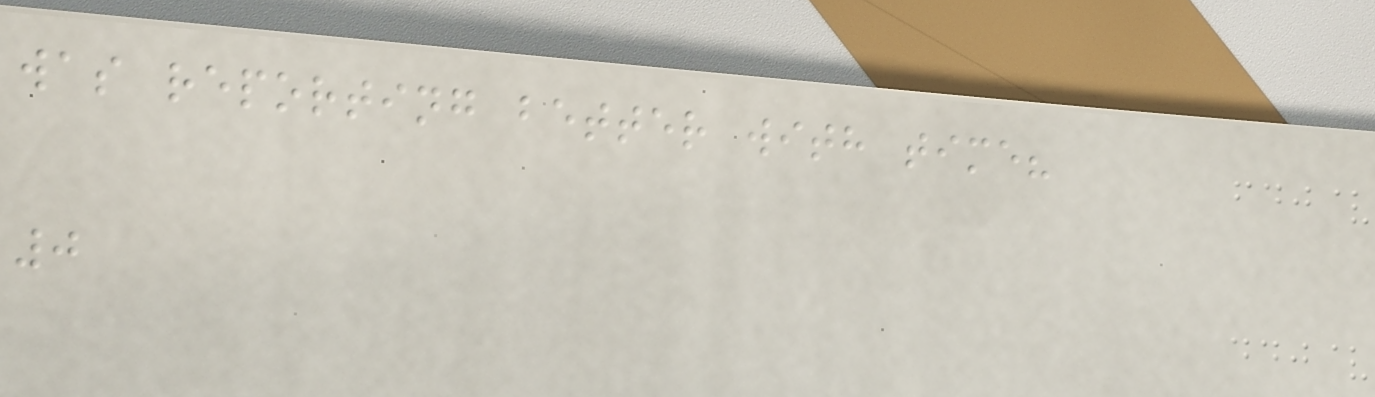was reporting better with time?
0
